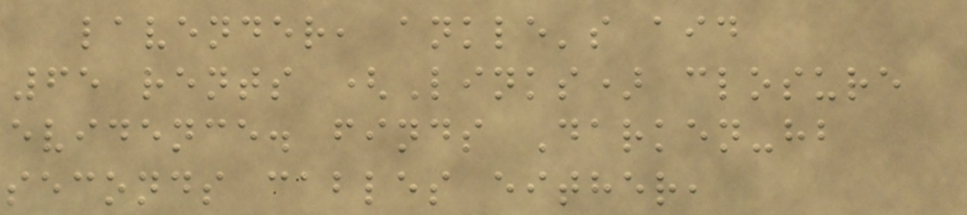lavender, ankle's aid
65 rents (Links) closure
evidence. finds Darken-hb
seconds cables either,
